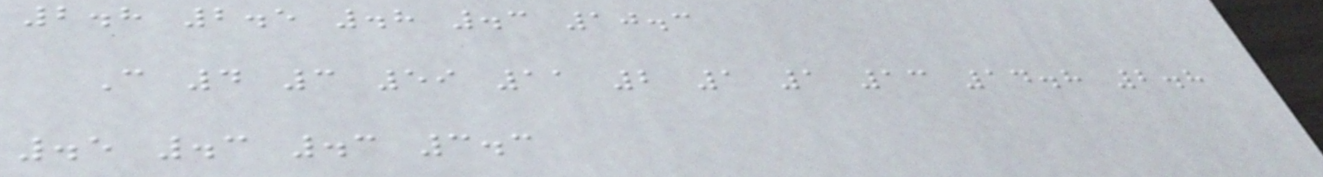2.8 2.5 .8 .3 10.3
C 4 3 59 11 2 1 1 13 14.8 2.8
.5 .3 .3 3.3
